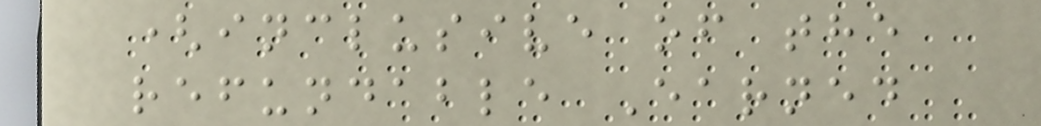(inclusive of the
refundable Earned
